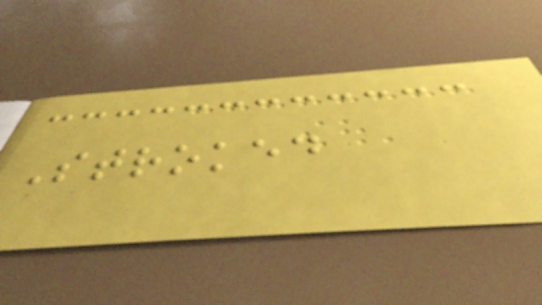Stroked
